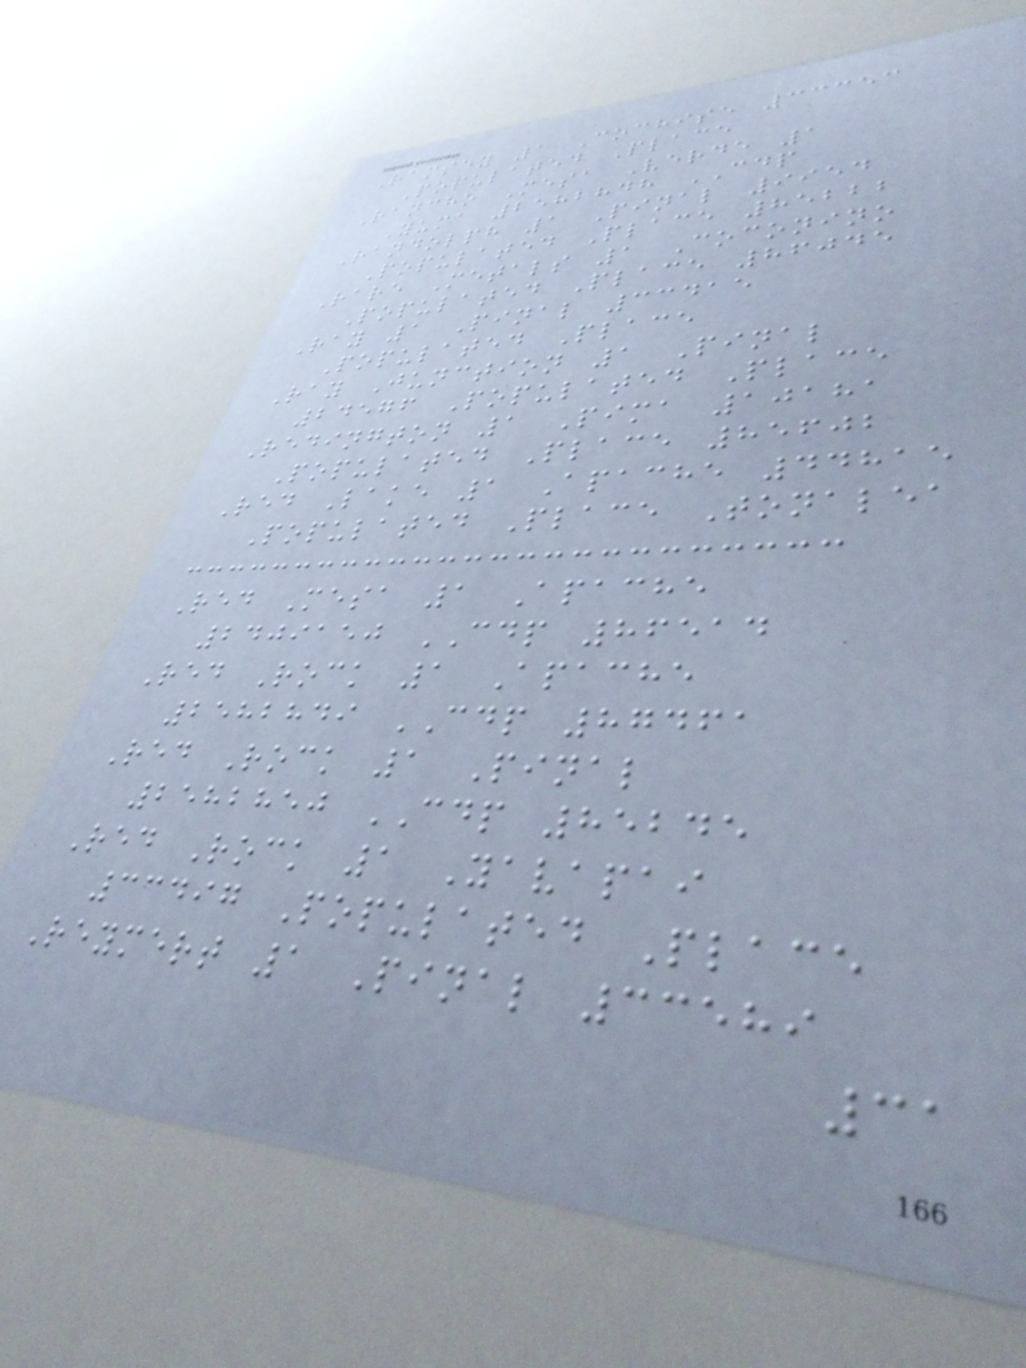Ramsey 1 Cochise 33353
Populated Place
Rancho Mesa Verde 1
Yuma 2582848 CDP
Randolph 1 Pinal 9954
Populated Place 85222
Rare Metals 1 Coconino
Populated Place 86045
Ray 1 Pinal 33415
Populated Place
Ray Junction 1 Pinal
24576 Populated Place
Redington 1 Pima 10181
Populated Place 85602
Red Lake 1 Apache 44815
Populated Place Tonalea
Red Mesa 1 Apache
2409150 CDP 86514
Red Rock 1 Apache
2582849 CDP 87461
Red Rock 1 Pinal
2582850 CDP 85245
Red Rock 1 Yavapai
33497 Populated Place
Reymert 1 Pinal 33589
31
